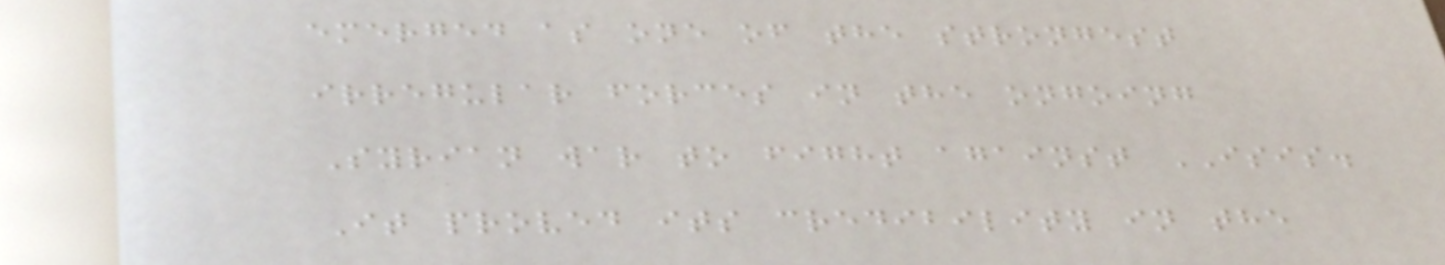emerged as one of the strongest
irregular forces in the ongoing
Syrian war to fight against ISIS.
It proved its credibility in the
